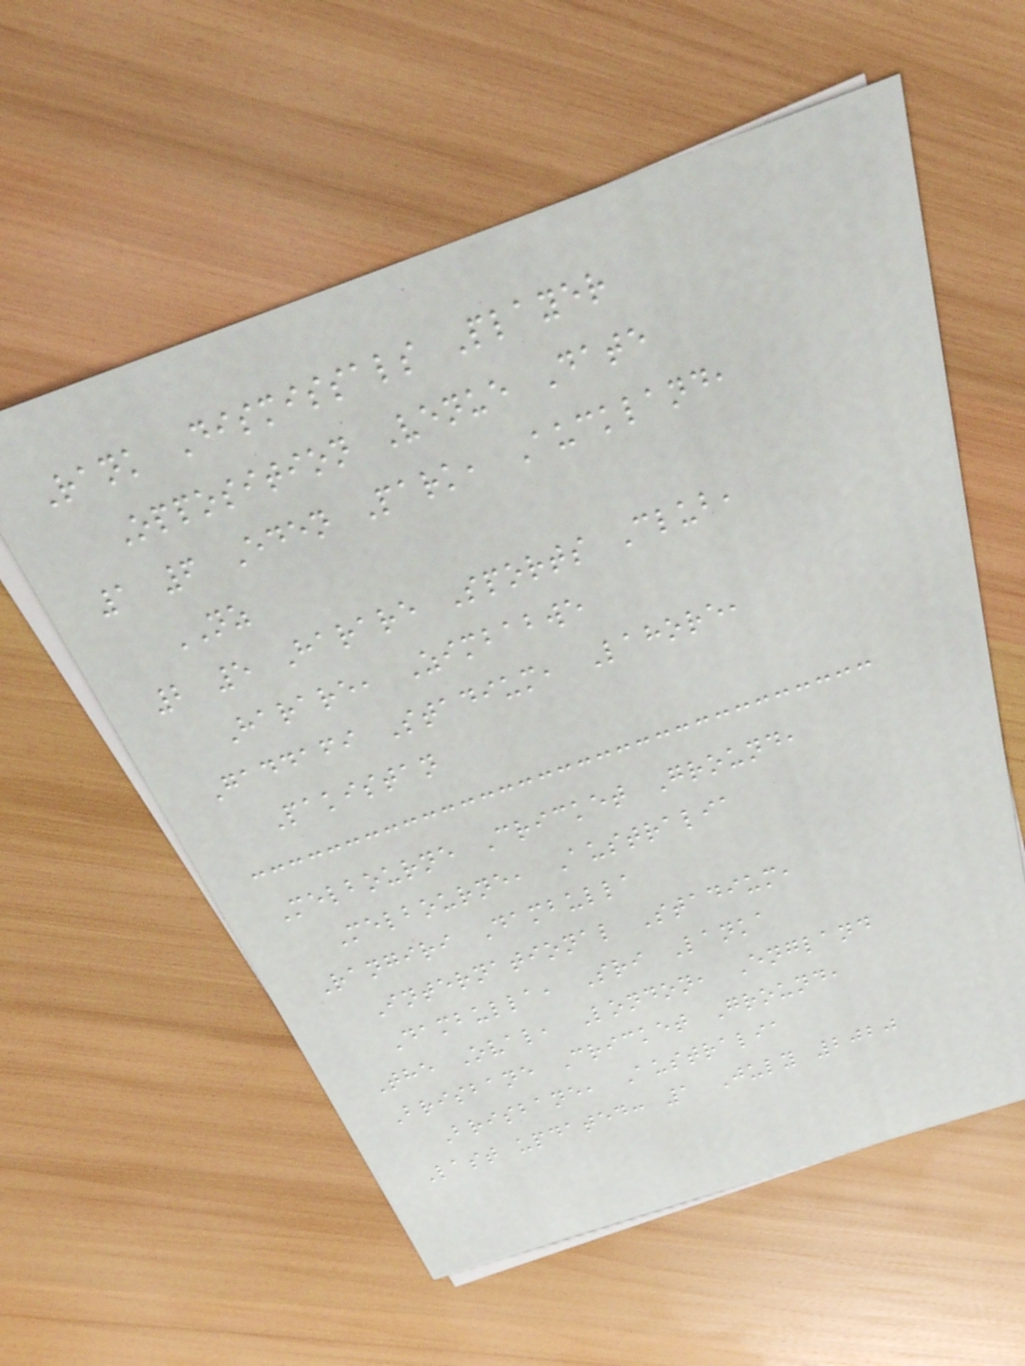Rank Dismissals Player
Opposition Venue Date
1 6 Eden Park, Auckland,
NZ
2 5 Harare Sports Club,
Harare, Zimbabwe
Gaddafi Stadium, Lahore,
Pakistan
Melbourne Cricket Ground,
Melbourne, Australia
Rangiri Dambulla
International Stadium,
Dambulla, Sri Lanka
The Oval, London, England
Brisbane Cricket Ground,
Brisbane, Australia
Last updated: 1 July 2020
